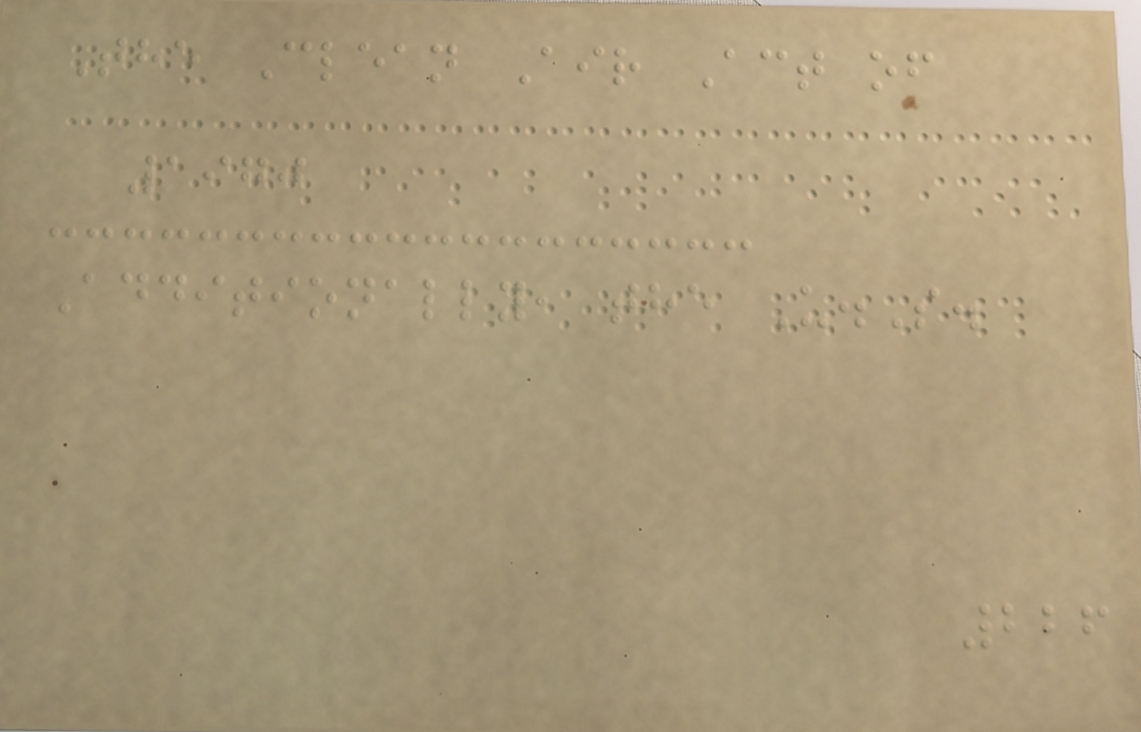The Clean Air Act of
1970
Additionally, the U.S.
226
